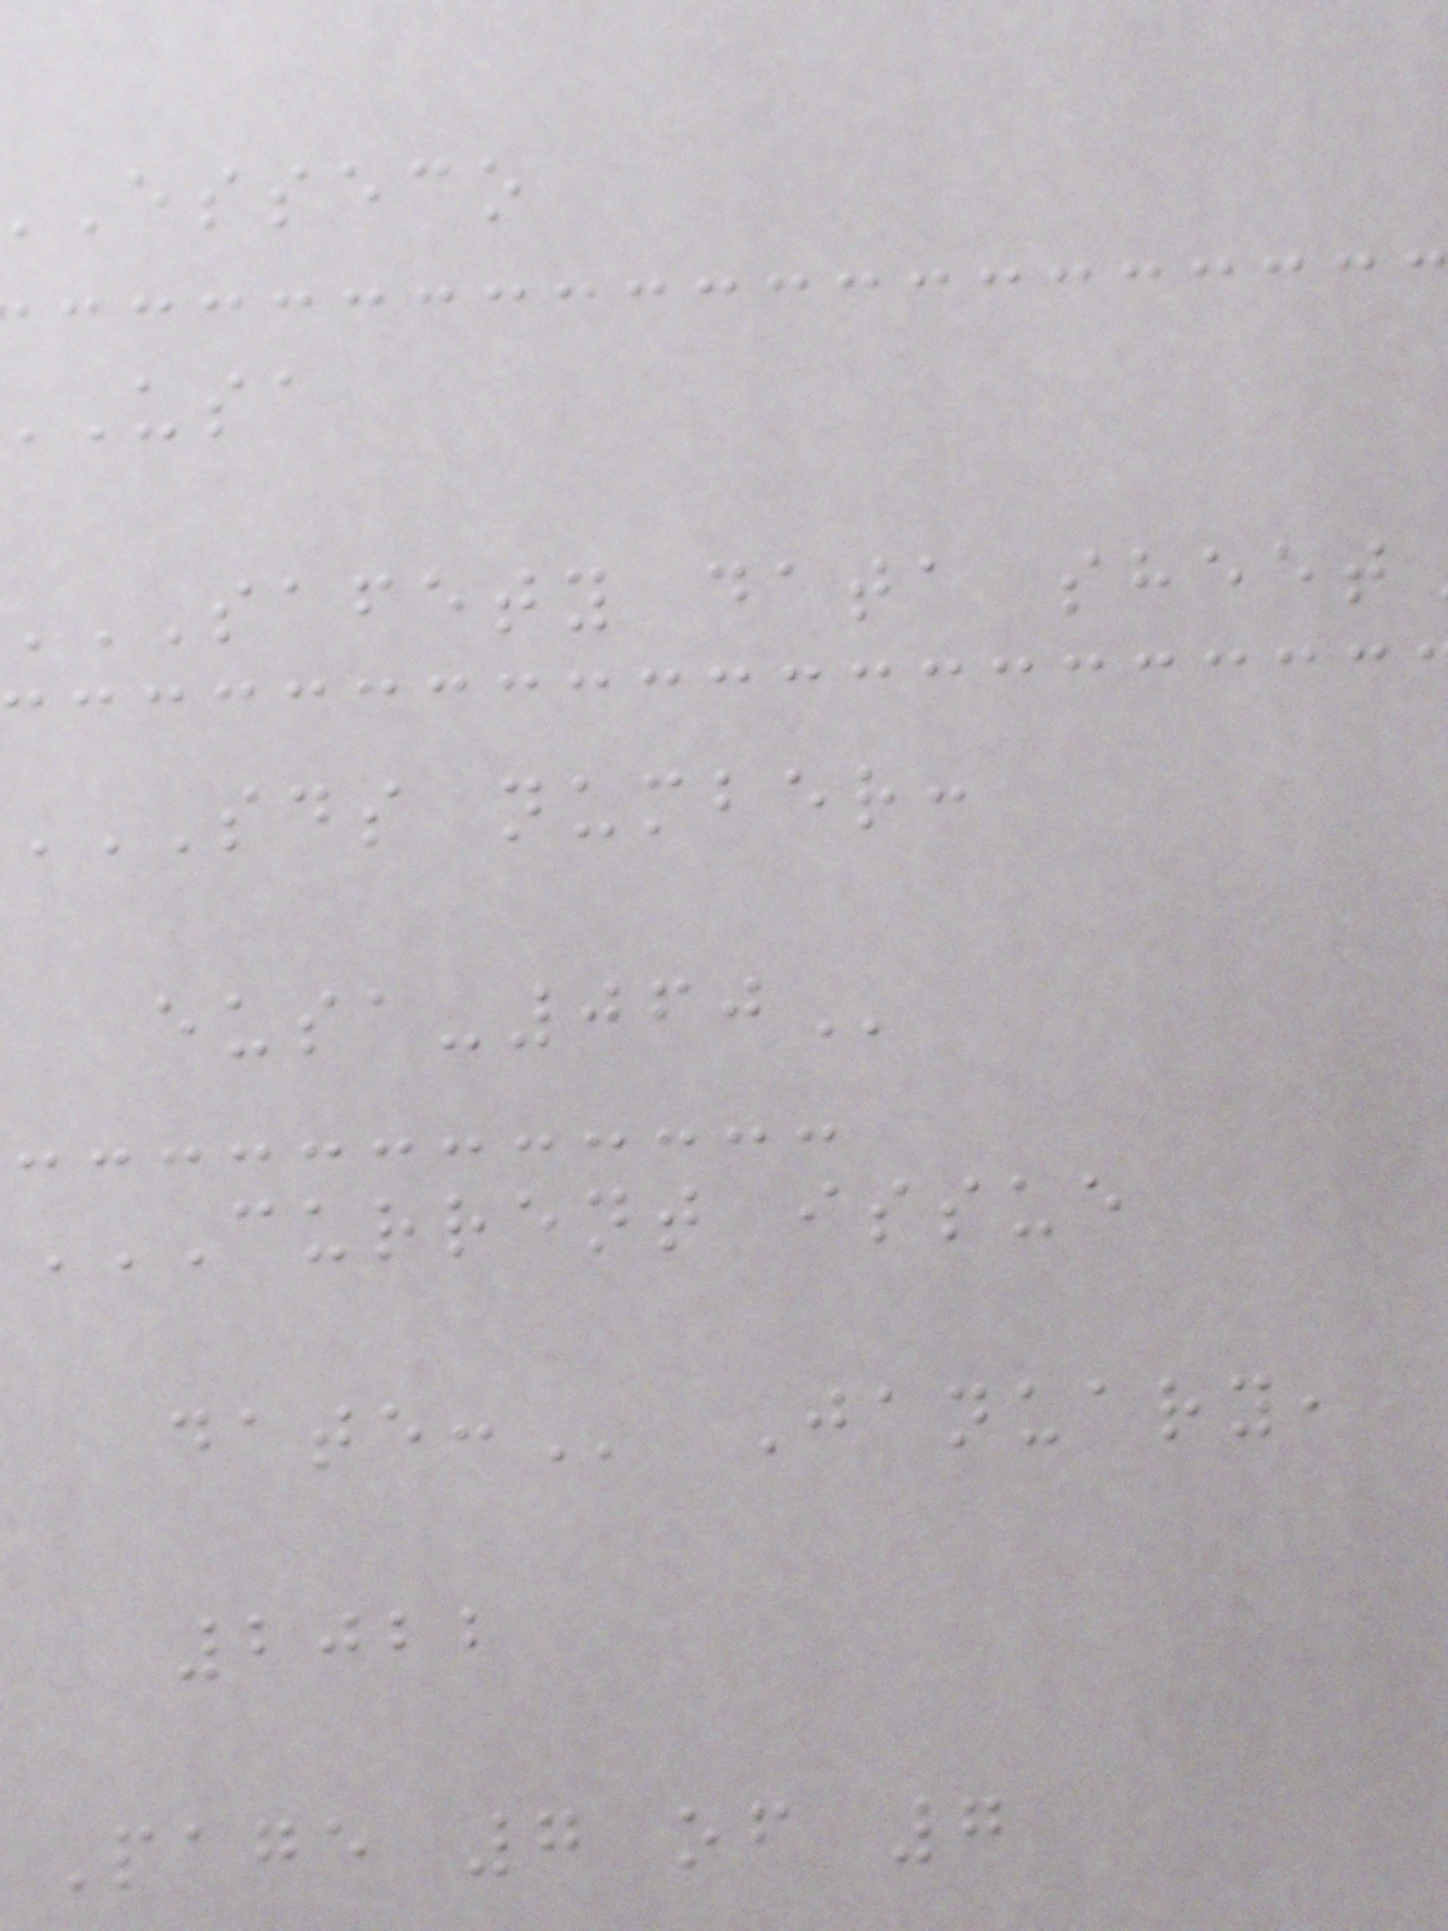esseco
SAFETY data
SDS NUMBER:
CURRENT ISSUE
January,
2022
Page 7 of 7
